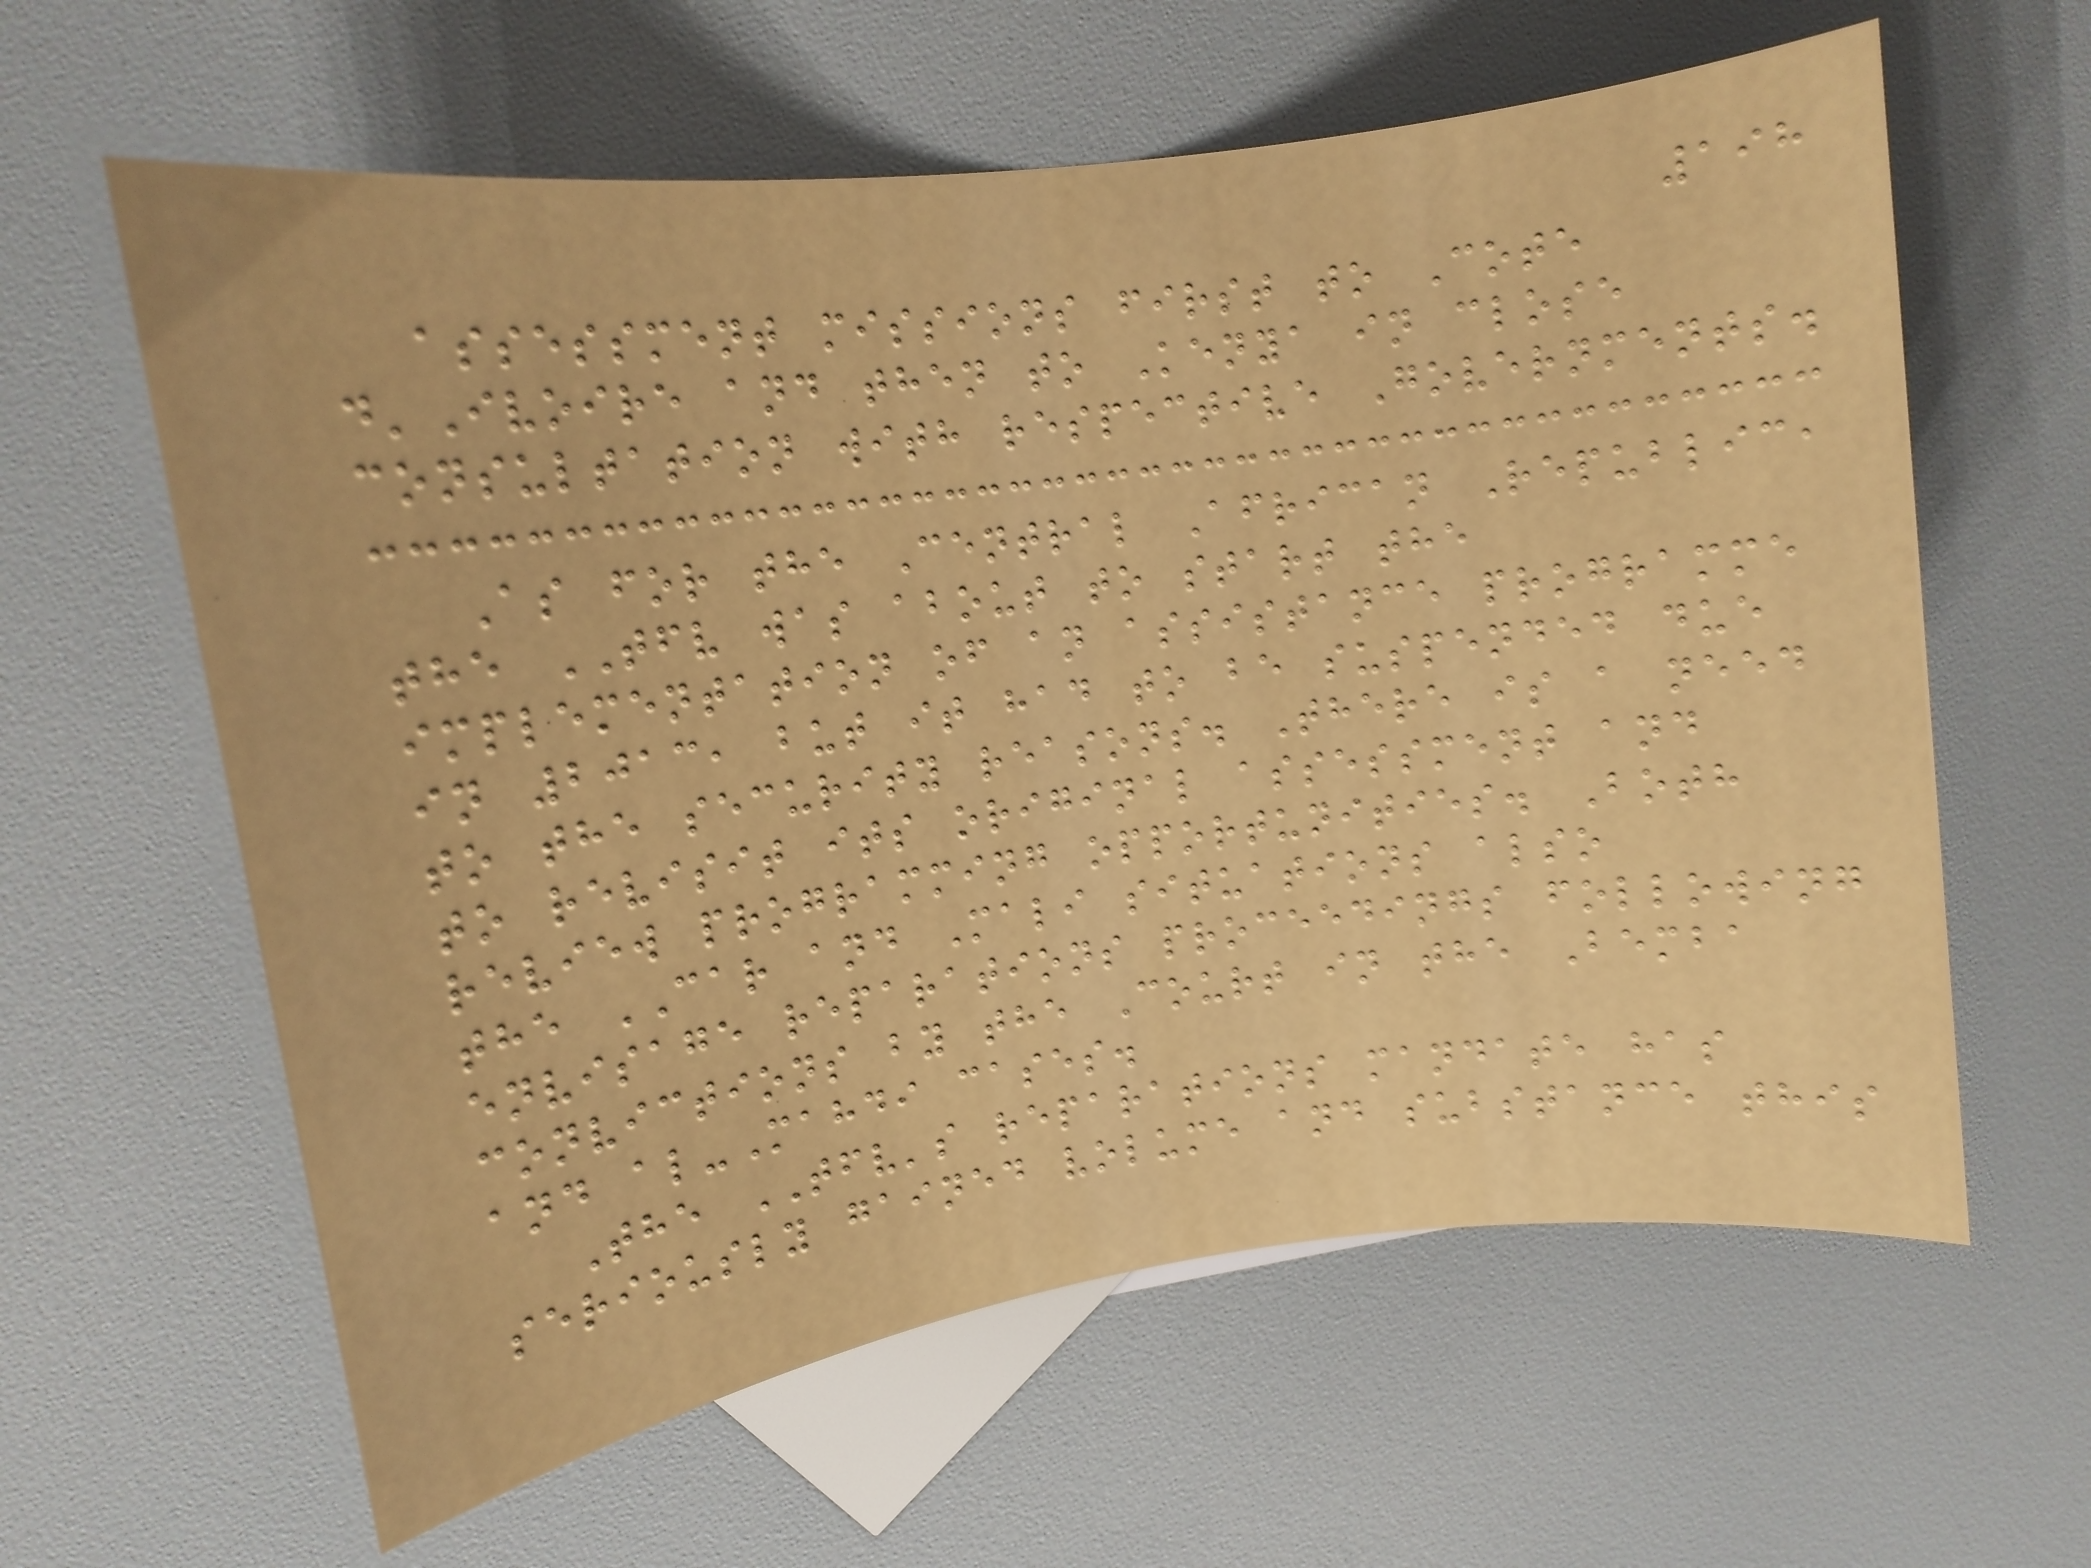198
assessment missions first to Cote
d'Ivoire and then to Kenya in close
consultation with respective Governments.
As for the Central African Republic,
the TFV was about to start the
implementation of an assistance programme
in 2013, but it had to be suspended due
to the security reasons. There is a need
to revisit its original assessment and
review programming opportunities. Both
the CAR and Mali situations also
envisage reparations proceedings following
convictions by the Court in the Bemba
and al-Mahdi cases.
The TFV's reparations mandate has
seriously gained volume and substance this
